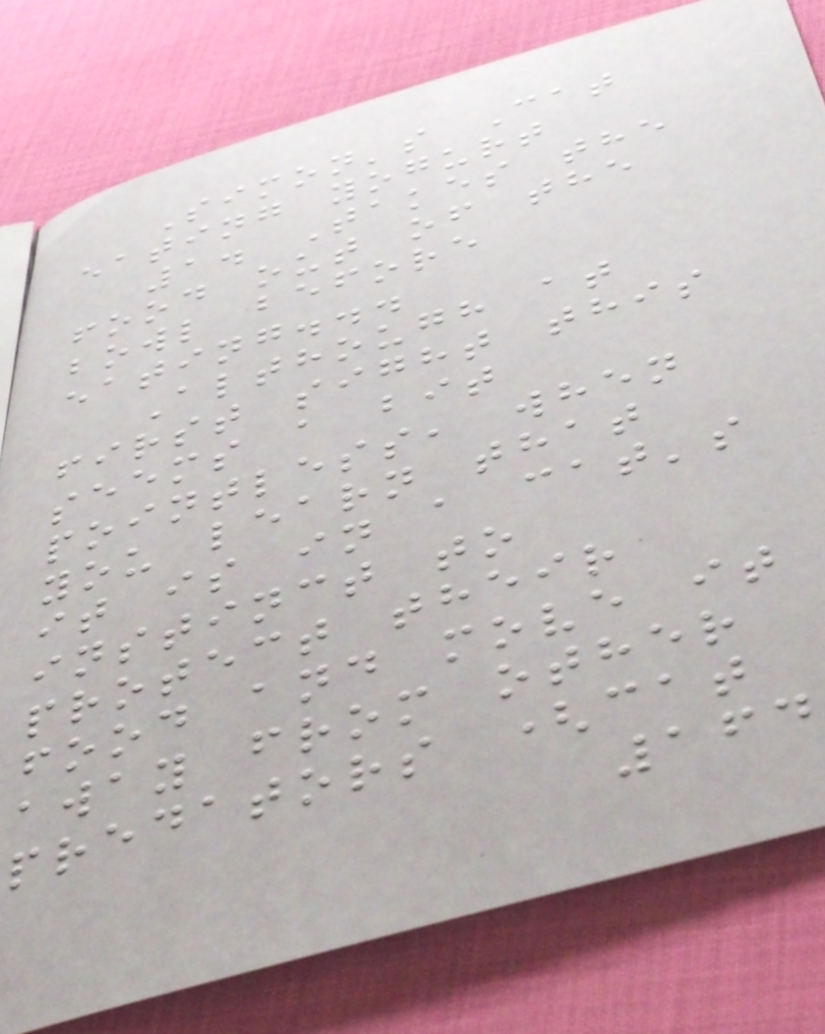Simon's Cat
eating yogurt
1. Takes the
food out of the
bowl before
eating...
Although at
first sight this
seems a bit
pointless, when
you learn that
it is in a cat's
instinct to
protect their
food and move it
away from other
predators (cat
164
